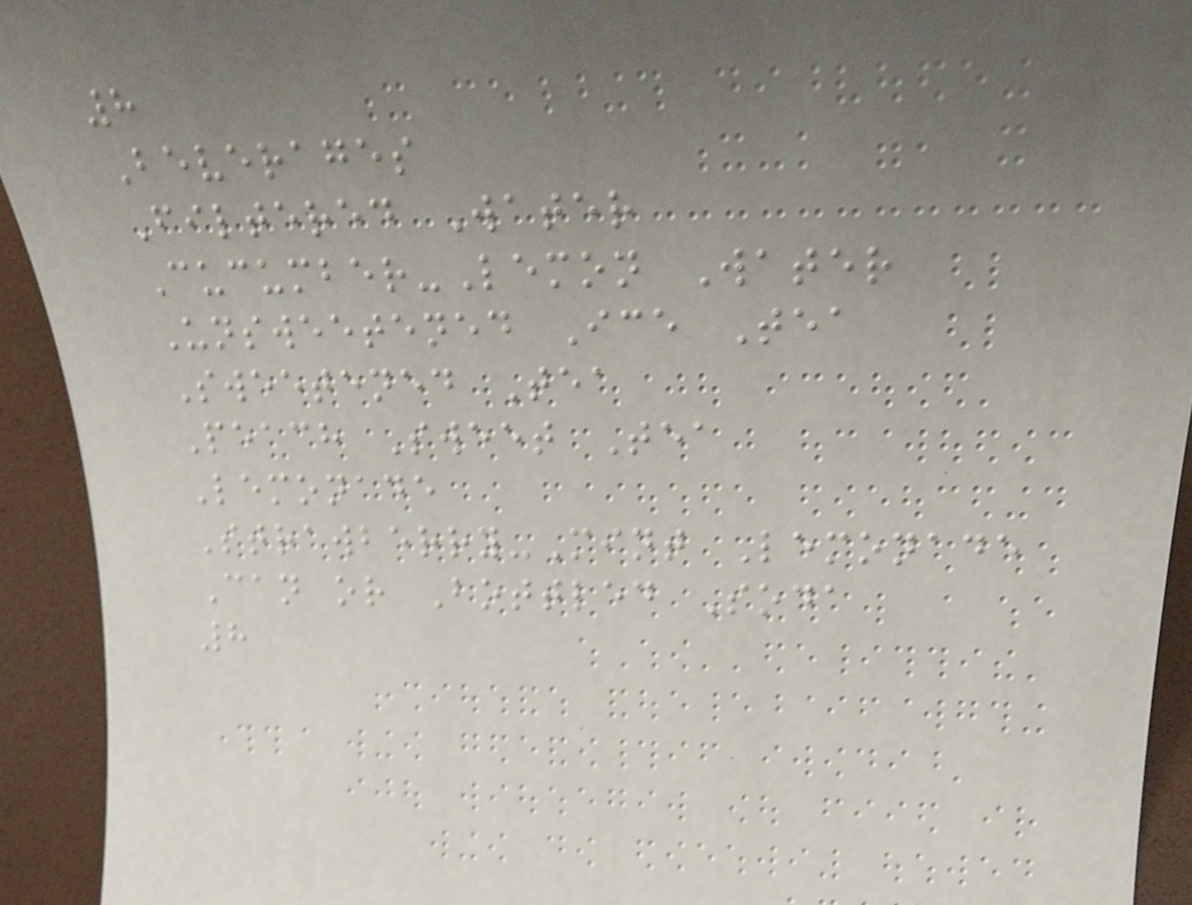8
Beverages
Filtered Water
Cucumber-Lemon Water
Unsweetened Ice Tea
Sweetened Tea
Peach Sweet Tea
Lemonade
Strawberry-Mint Lemonade
Can or Bottled Soda
8
